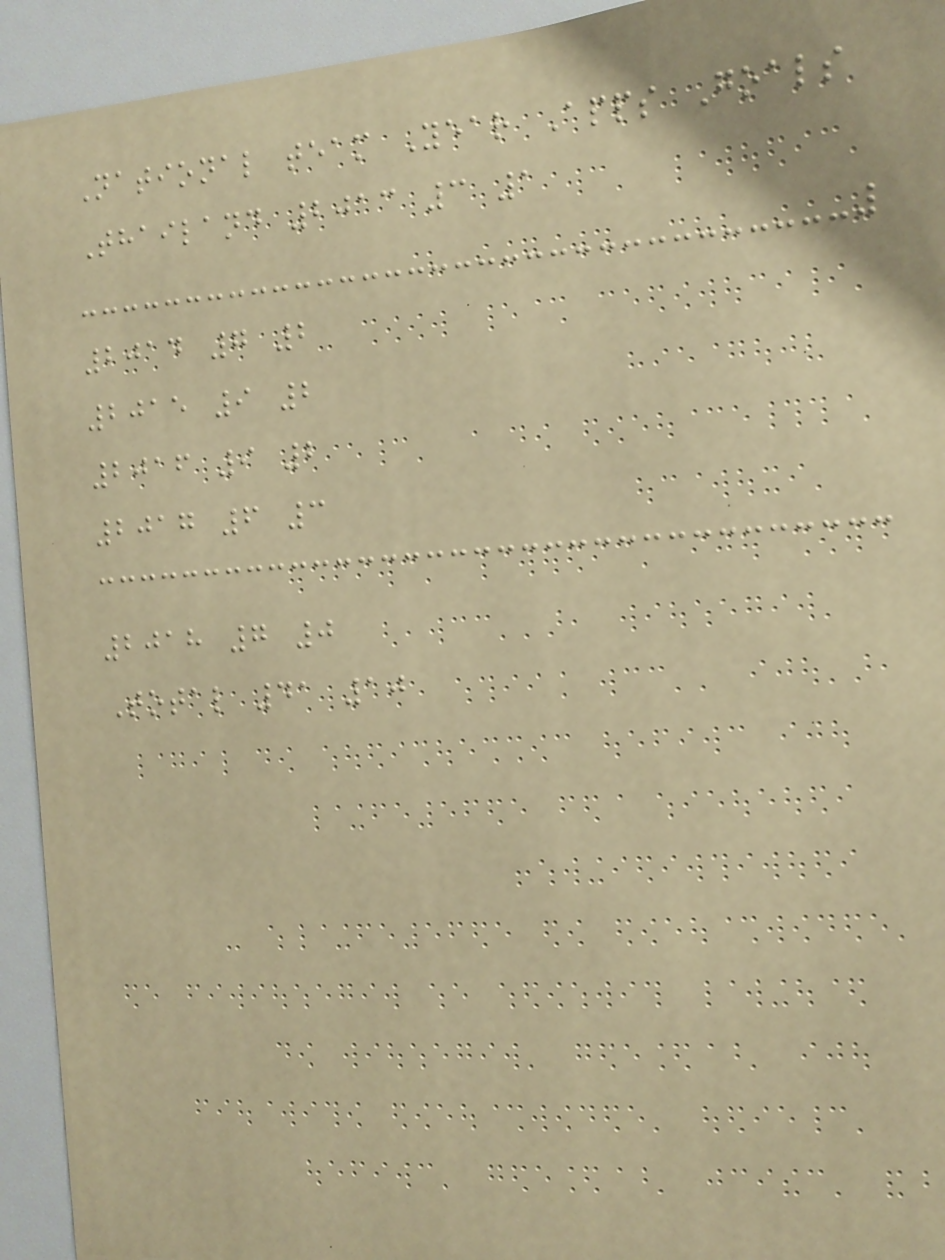National team Year Apps Goals
Thailand 2013 3 1
2014 7 2
2015 9 2
2016 9 2
2017 6 3
2018 7 0
Total 41 10
